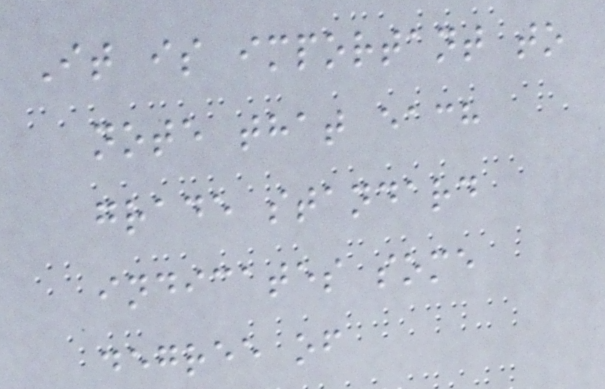It is important to
note that each
grade standard
indicates some
degree of
